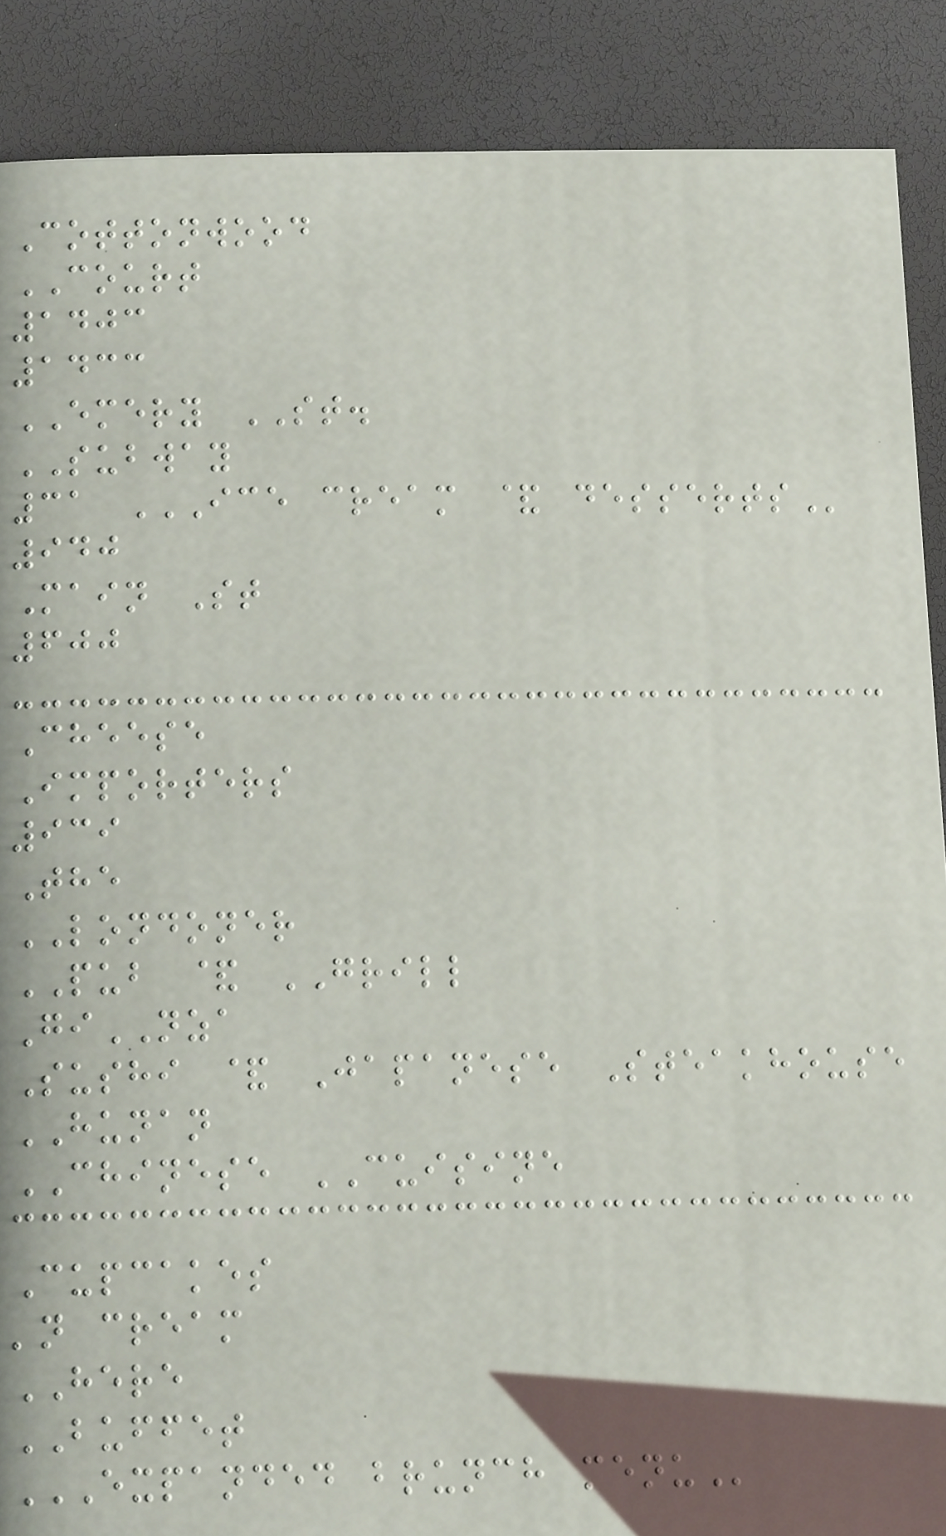Cottonwood
COURT
1403
1433
EMERY ST.
SUBWAY
31 ICE CREAM & DESSERTS
940
Main St
600
Cheese
Importers
939
The
LONDONER
PUB & GRILL
GiNZA
Sushi & Japanese Steakhouse
HUNAN
CHINESE CUISINE
Cupcakes
'n cream
HERE
BUFFET
EXPANDED BRUNCH MENU
